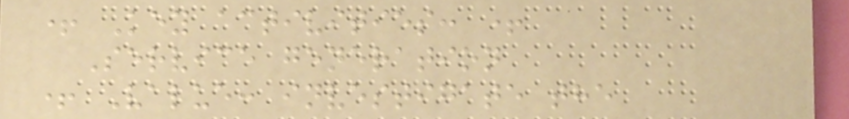+ Key activities: +
Service generation
+ Value: investigate the
